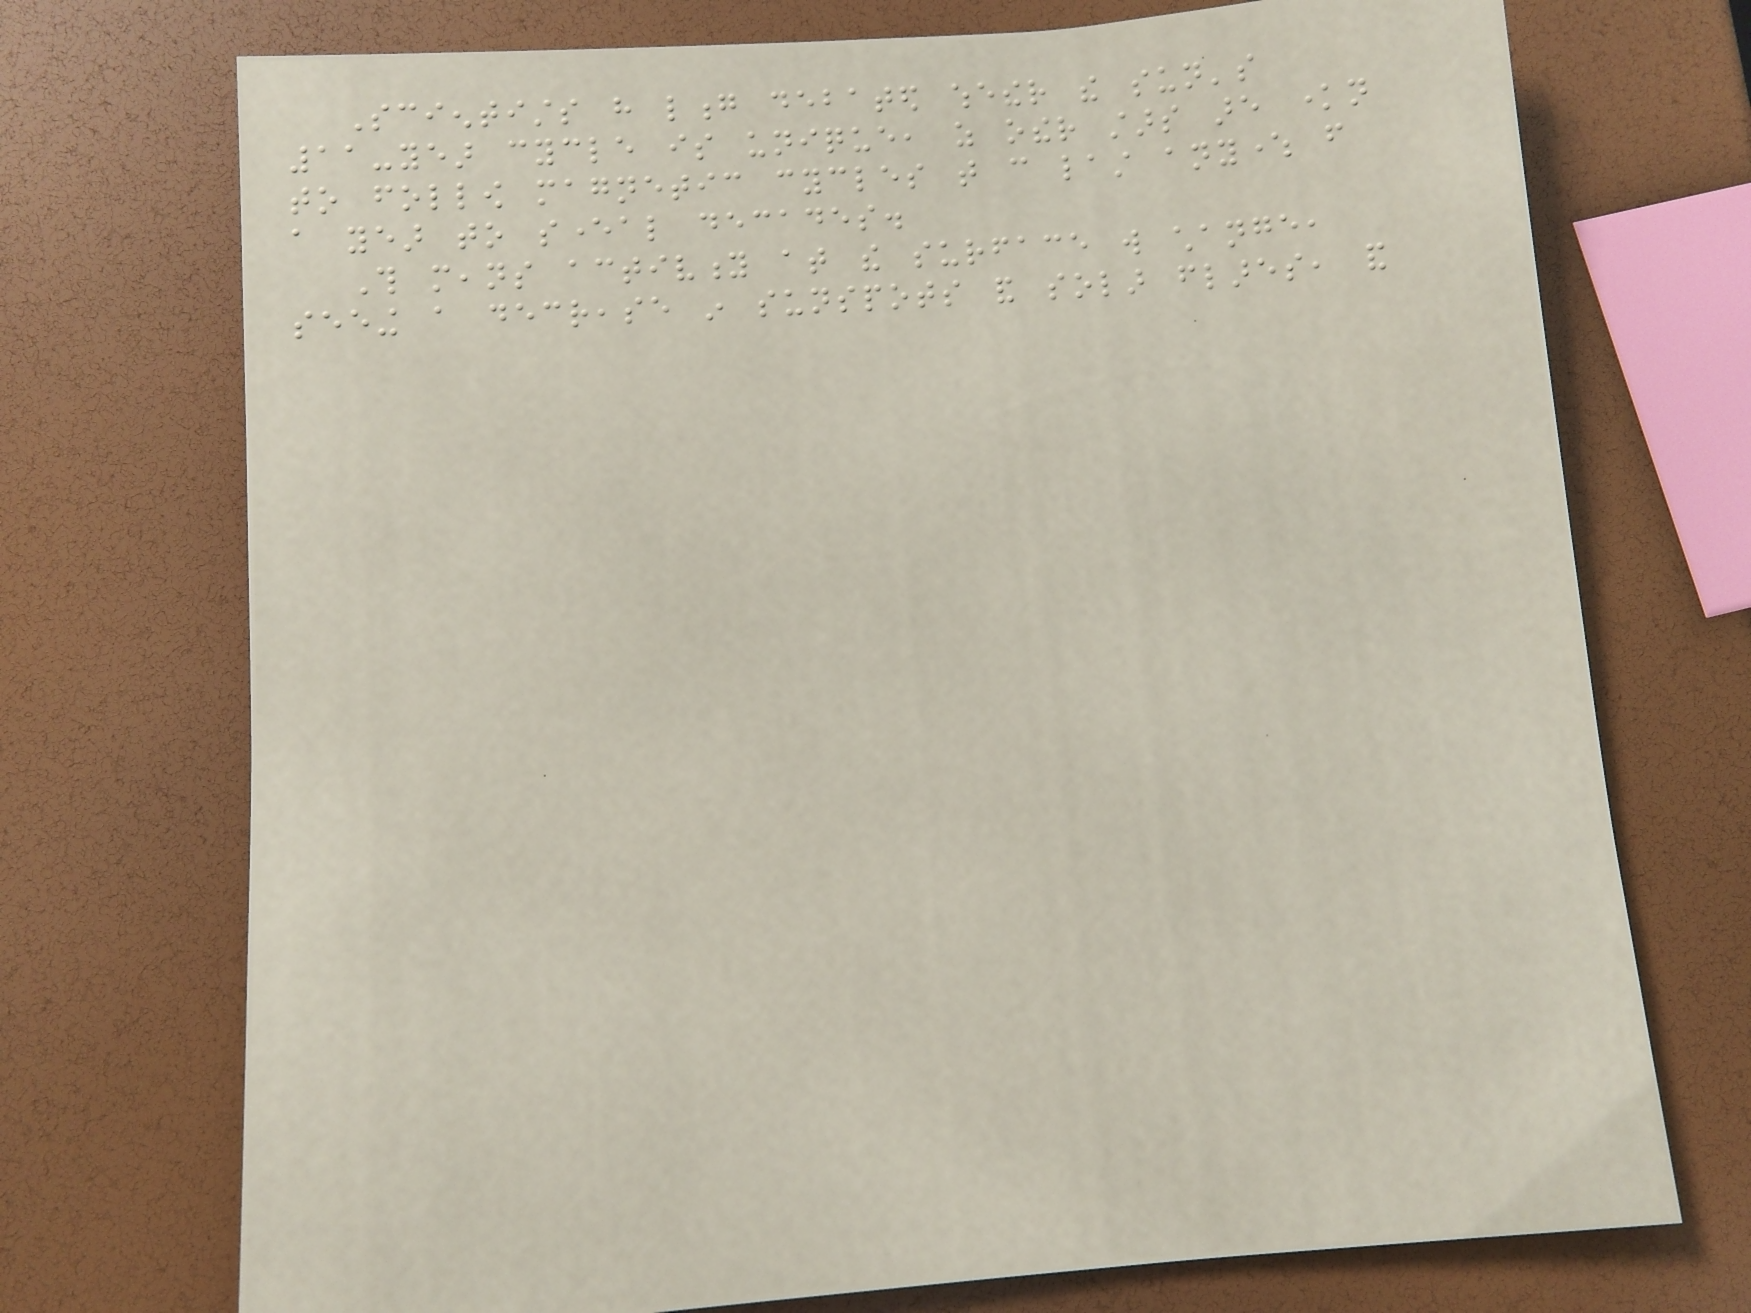Scientists have long debated whether the sun's
11-year cycle is unique, as other stars are known
to follow magnetic cycles that can last anywhere from
a year to several decades.
This means activity at the surface will change,
seeing a decrease in sunspots and solar flares, and
